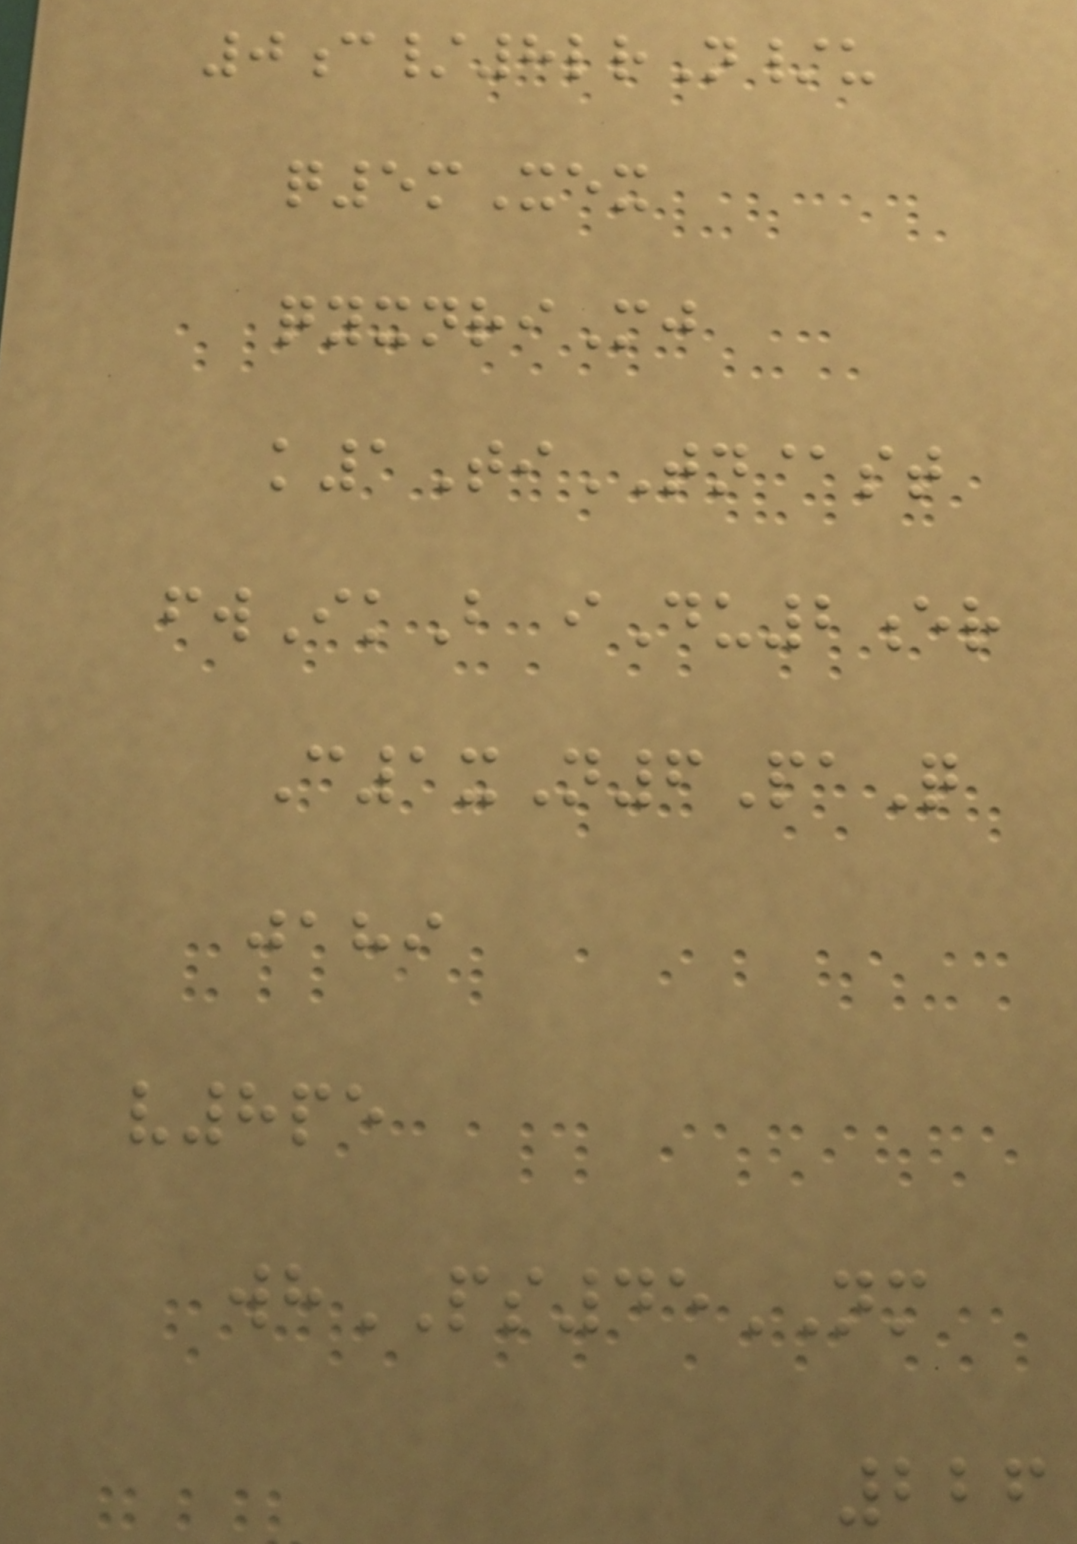0c/8lrN/u
q5mXex
qyxnriMj
k1TiTN@st
fwIkB iDu2er
C1xN6PaQ
jahi
v8pe
whPS45NM
226
